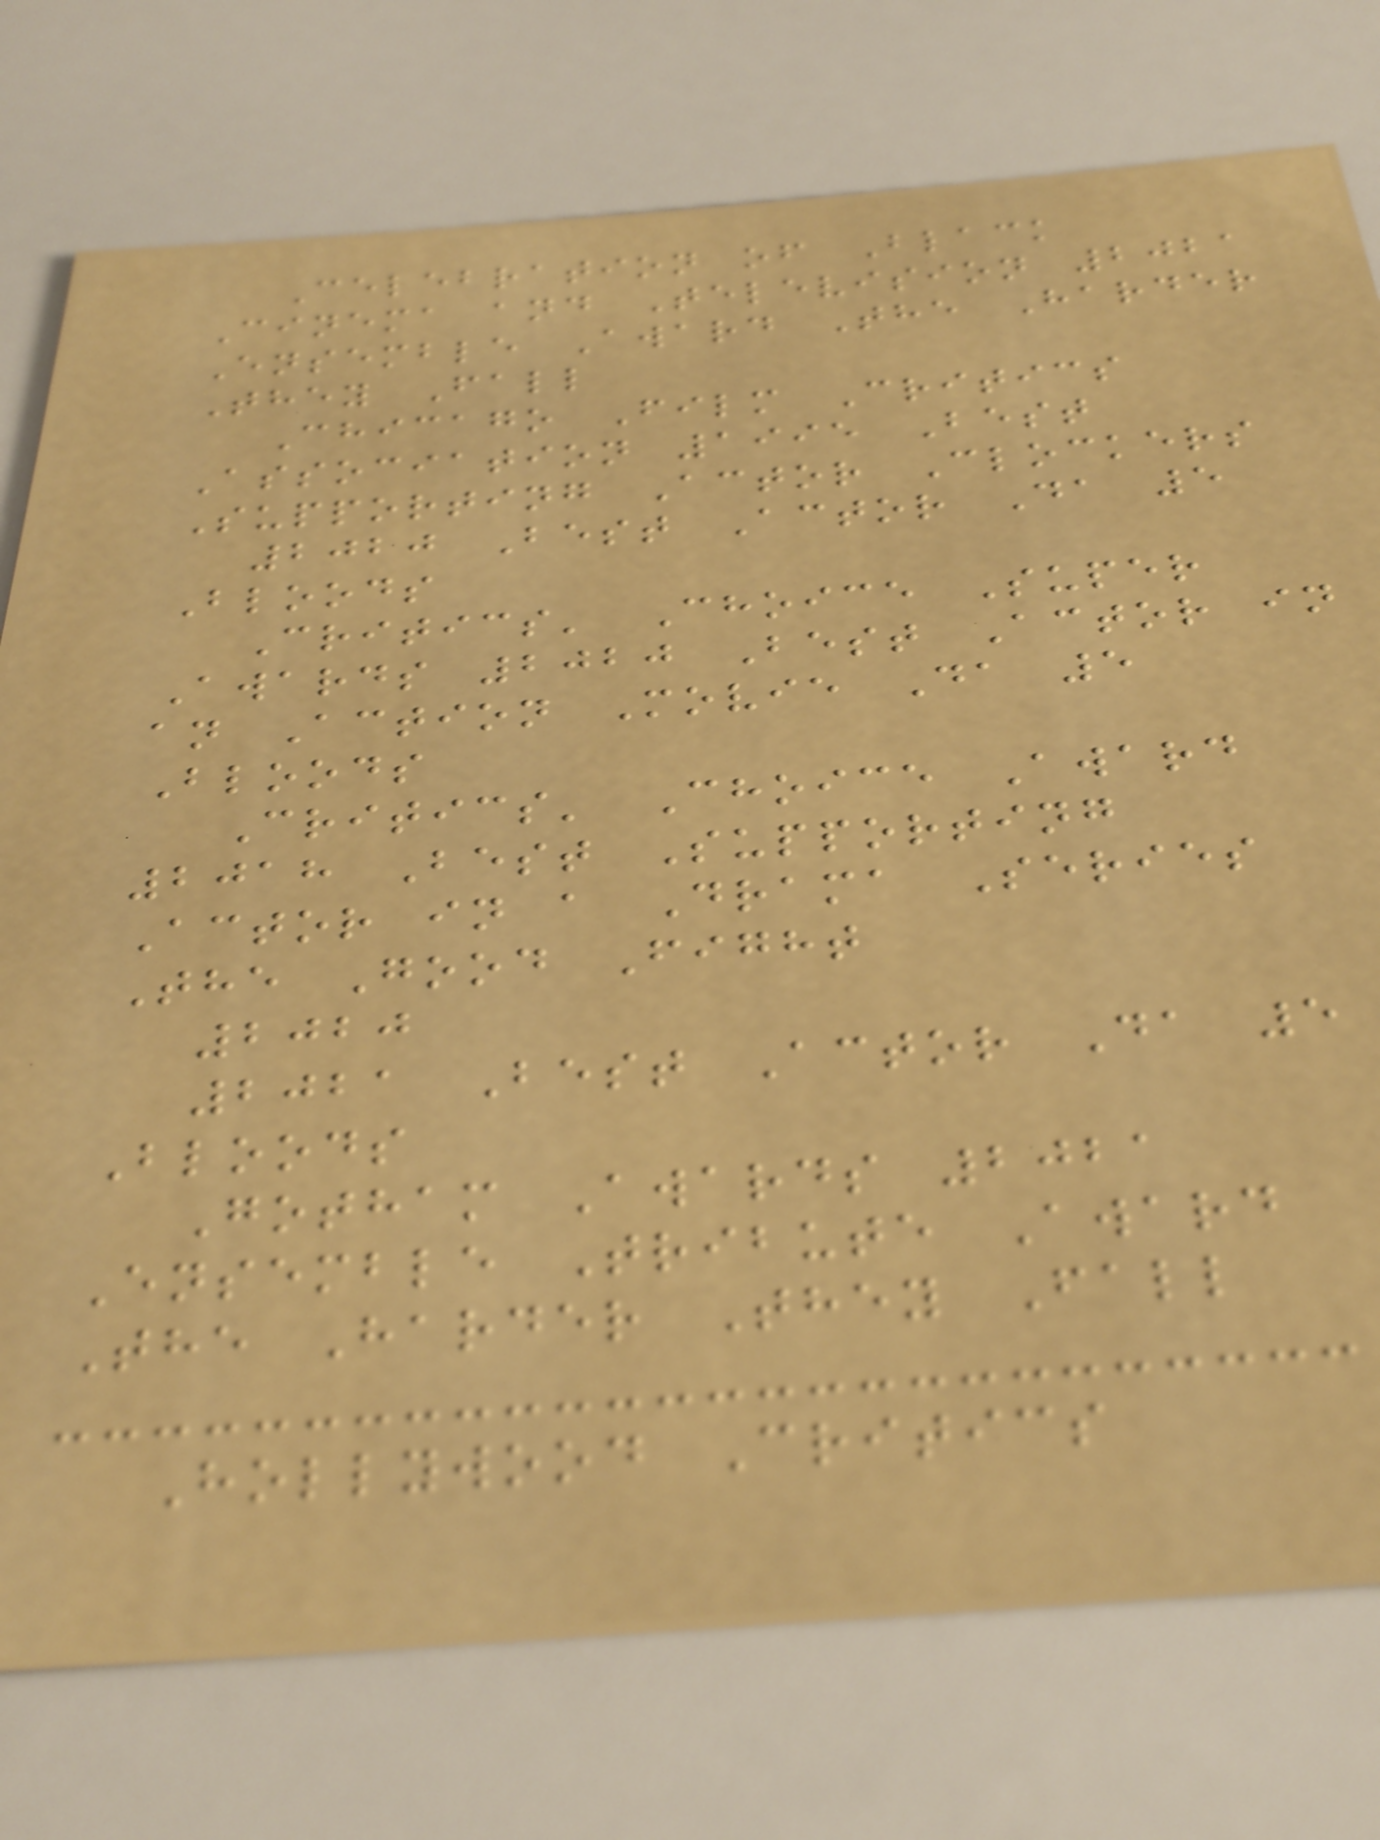Celebration of Black
Cinema and Television 2021
Ensemble Award The Harder
They Fall
Chicago Film Critics
Association 1995 Best
Supporting Actor Clockers
2020 Best Actor Da 5
Bloods
Critics' Choice Super
Awards 2020 Best Actor in
an Action Movie Da 5
Bloods
Critics' Choice Award
2018 Best Supporting
Actor in a Drama Series
The Good Fight
2020
2021 Best Actor Da 5
Bloods
Gotham Awards 2021
Ensemble Tribute Award
The Harder They Fall
Hollywood Critics
